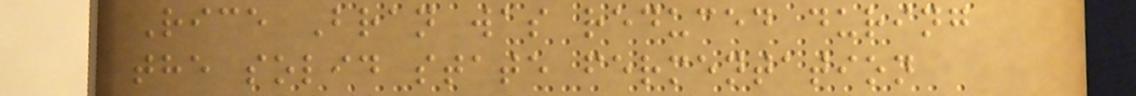Rice Bran was reduced during
the solid state fermentation
